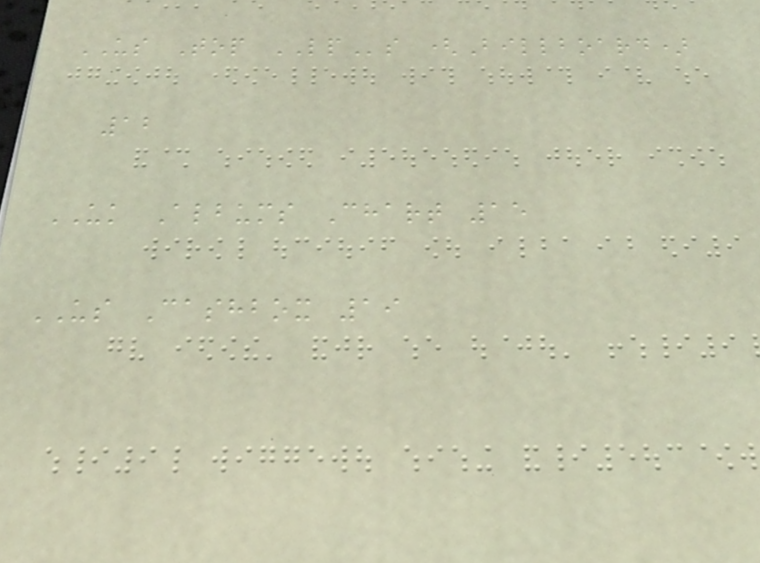US Top LPs (Billboard)
12
UK Albums Chart 15
US Cashbox 19
